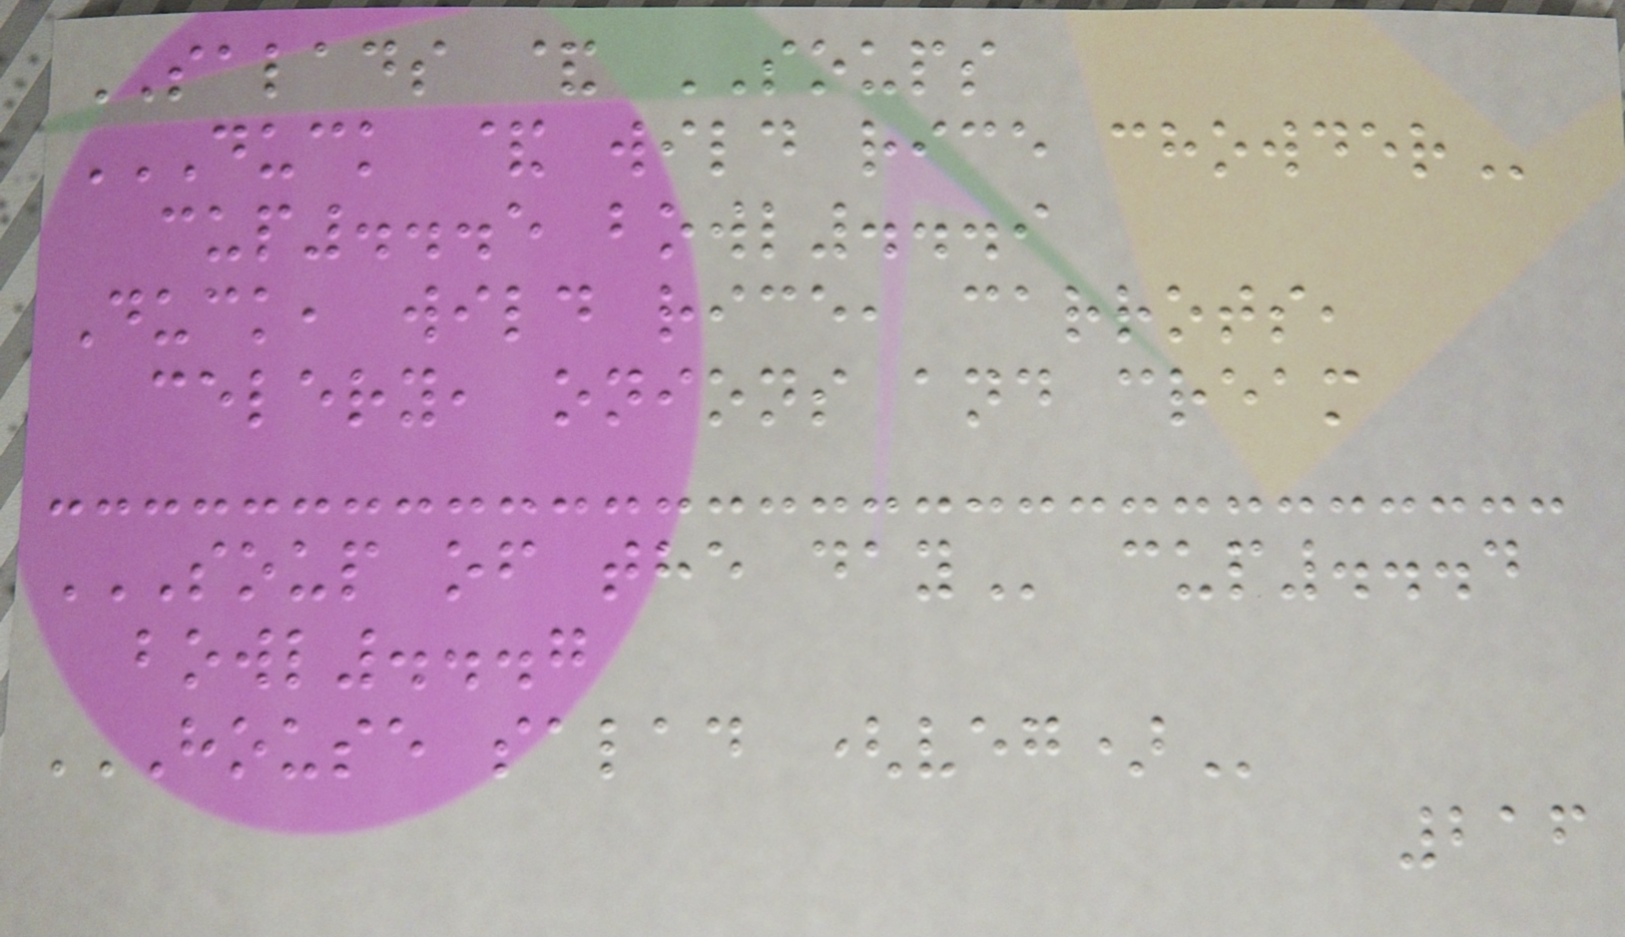SALADS & SOUPS
DUCK & WILD RICE CHOWDER
cup...5 bowl...9
Duck, wild rice, carrots,
celery, onions and cream
SOUP OF THE DAY cup...4
bowl...7
HOUSE SALAD (VEG)
216
